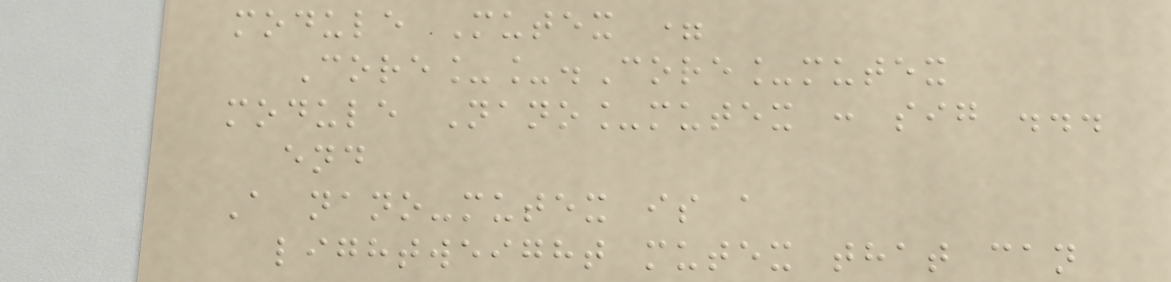module Mutex =
Core__.Core_mutex
module Nano_mutex : sig ...
end
A nano-mutex is a
lightweight mutex that can
